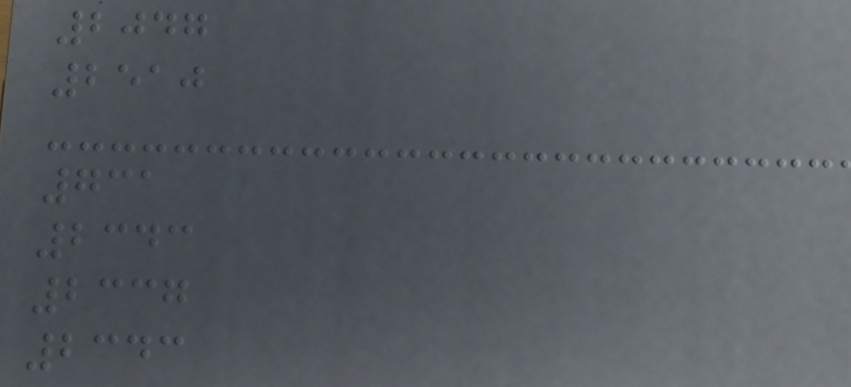2047
2510
731
2343
2337
2343
